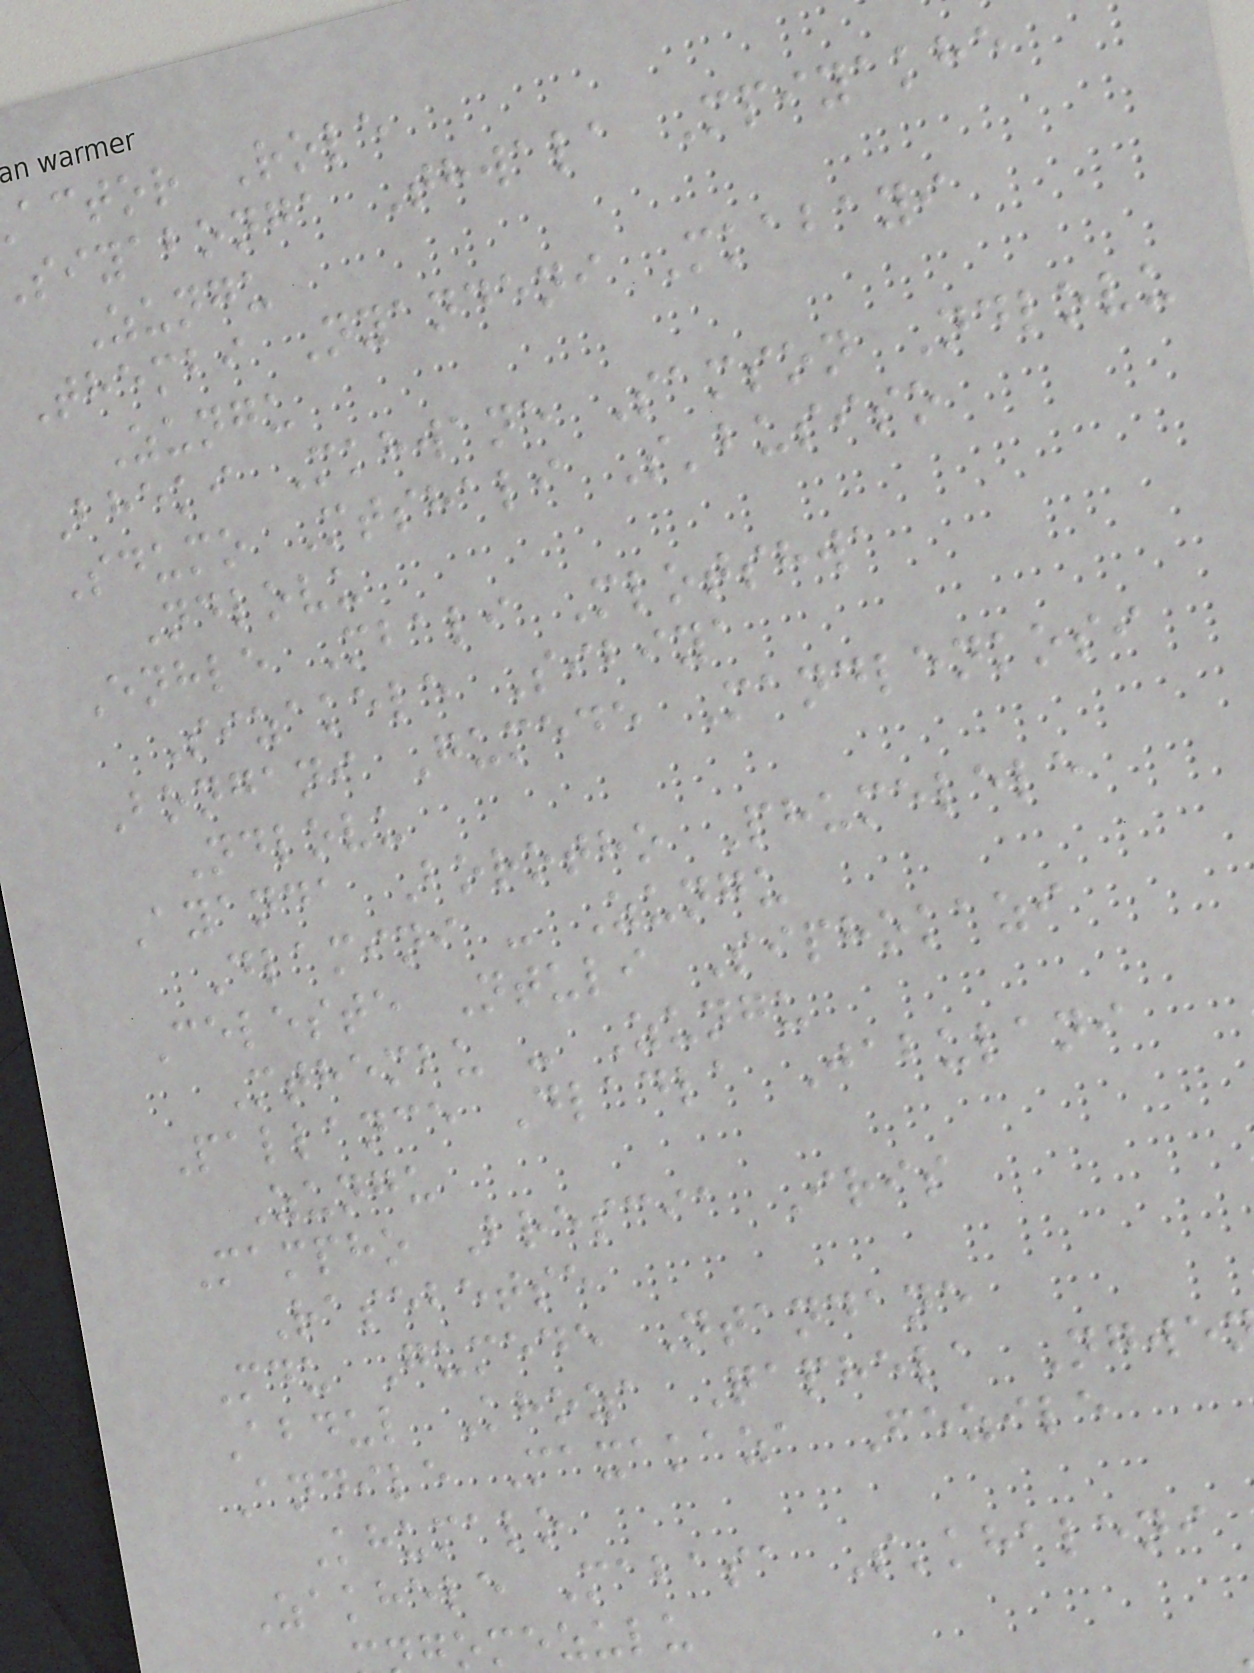actor Role
siyabonga Thwala Mpiyakhe
Zungu
Thembi Nyandeni Mkabayi
Zungu
Bheki Mkhwane Samson Ndlovu
Sdumo Mtshali S'busiso
Ndlovu
Enhle Mbali Mlotshwa
Sizakele Sibiya
Bongani Gumede Mandlenkosi
Ndlovu
Ayanda Borotho Phumelele
Dlamini - Zungu
Celeste Ntuli Siphokazi
Mthembu - Zungu
Pallance Dladla Jabulani
Zungu
Mampho Brescia Iris
Rasebetse
Mdu Gumede Ntandane
Abdul Khoza Qaphela Ngwe
Andile Maxakaza Fezile
Khumalo
Zakhele Mabasa S'khaleni
omezulu
